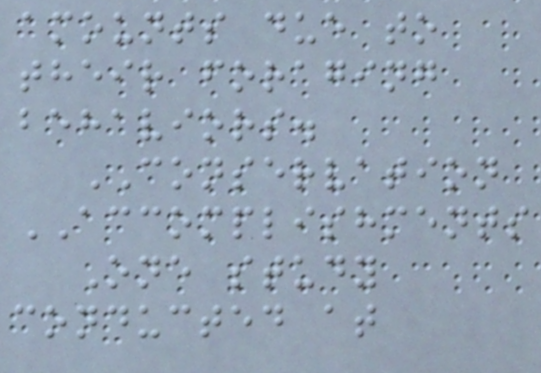amounts due to
their foraging
behaviors.
CONSERVATION
ACCOMPLISHMENTS
One study
conducted at
